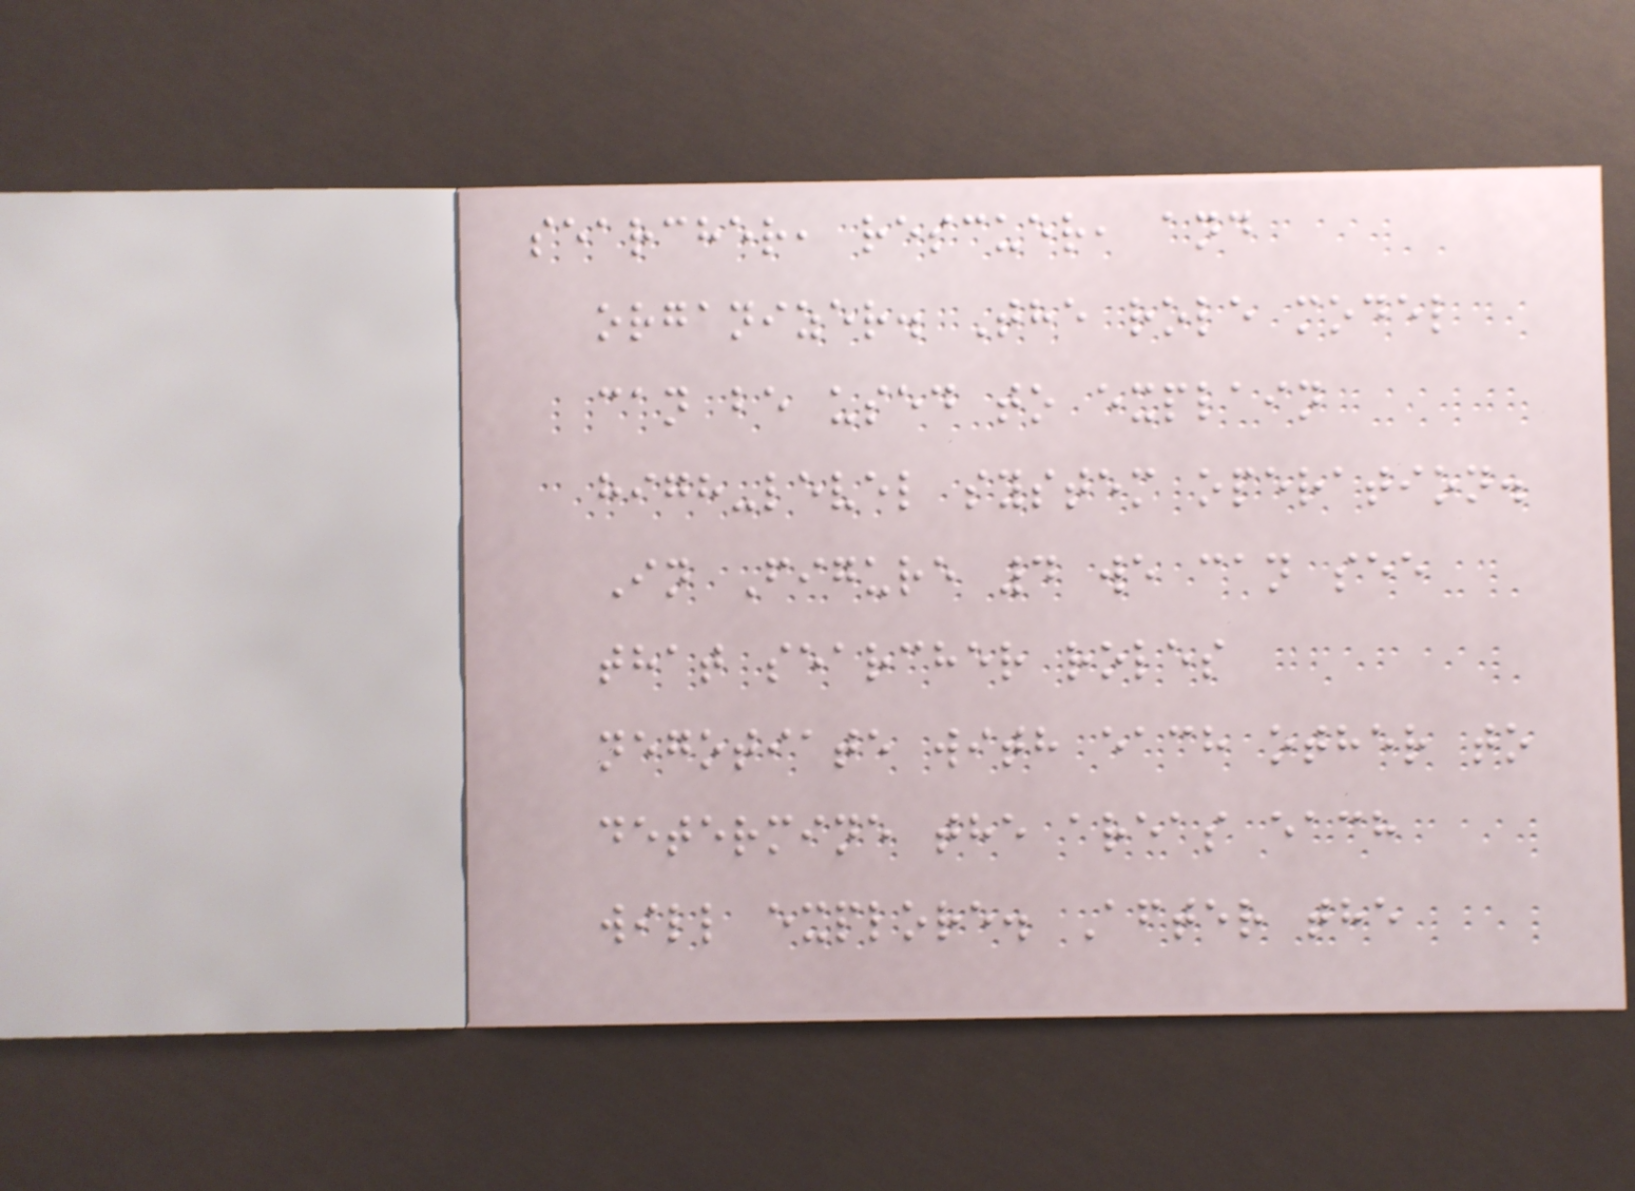searcher, rescuer, and
organizer. The role model
can be used to explain
high-level system operation.
In Figure 4 we can see
that searcher roles
negotiate with each other to
determine the areas each
will explore. After the
